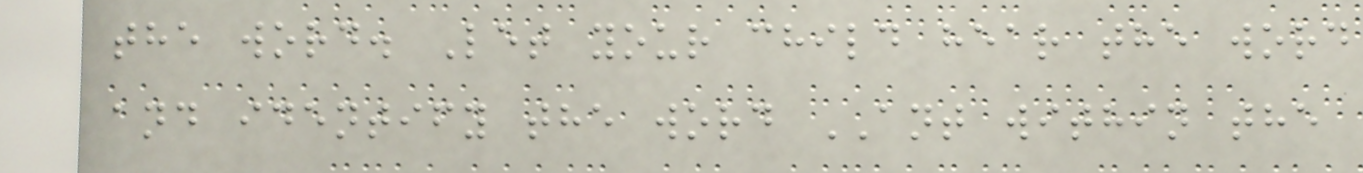the word. Let your child hear the word
and identify the word ANT within the
